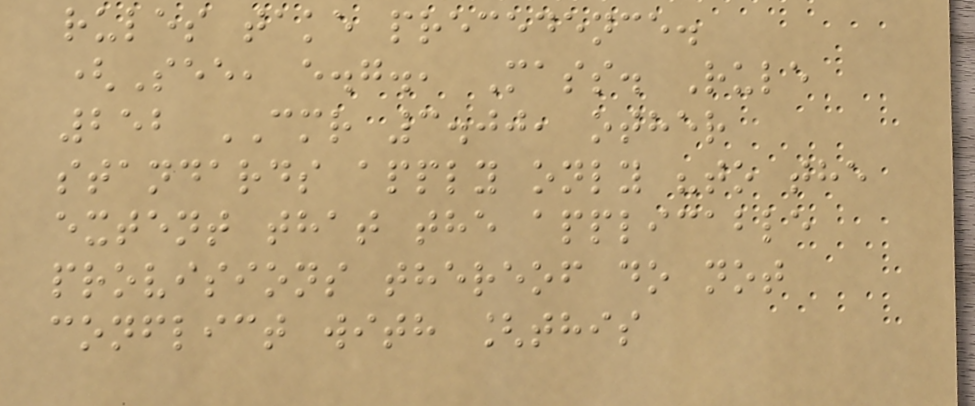rules take precedence.
(See, e.g., Mass. Rule
252 CMR 3.00, other
standards apply only "to the
extent that the applicable
provisions thereof do not
conflict with [this
